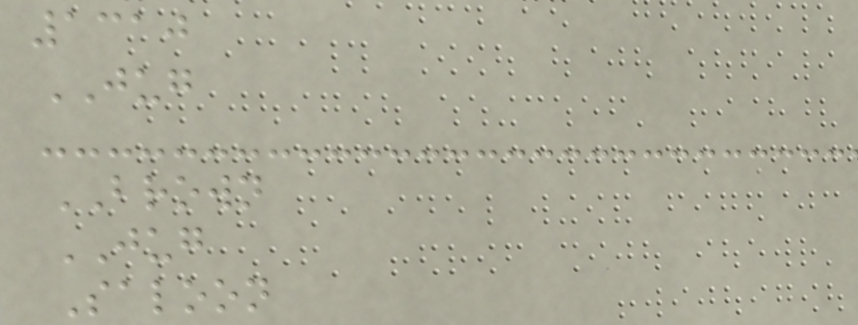1310
JUG
BROWN
JUG
Saloon
